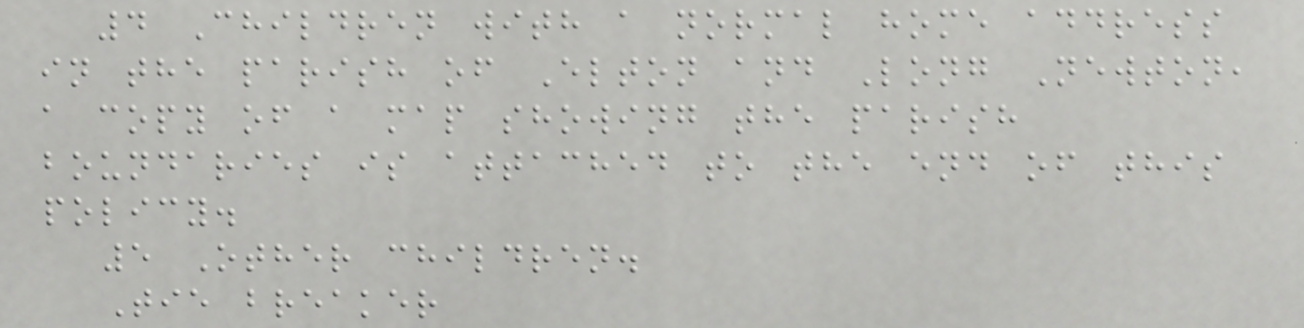4 Children with a normal home address
in the parish of Elton and Long Newton,
a copy of a map showing the parish
boundaries is attached to the end of this
policy.
5 Other children.
Tie breaker
